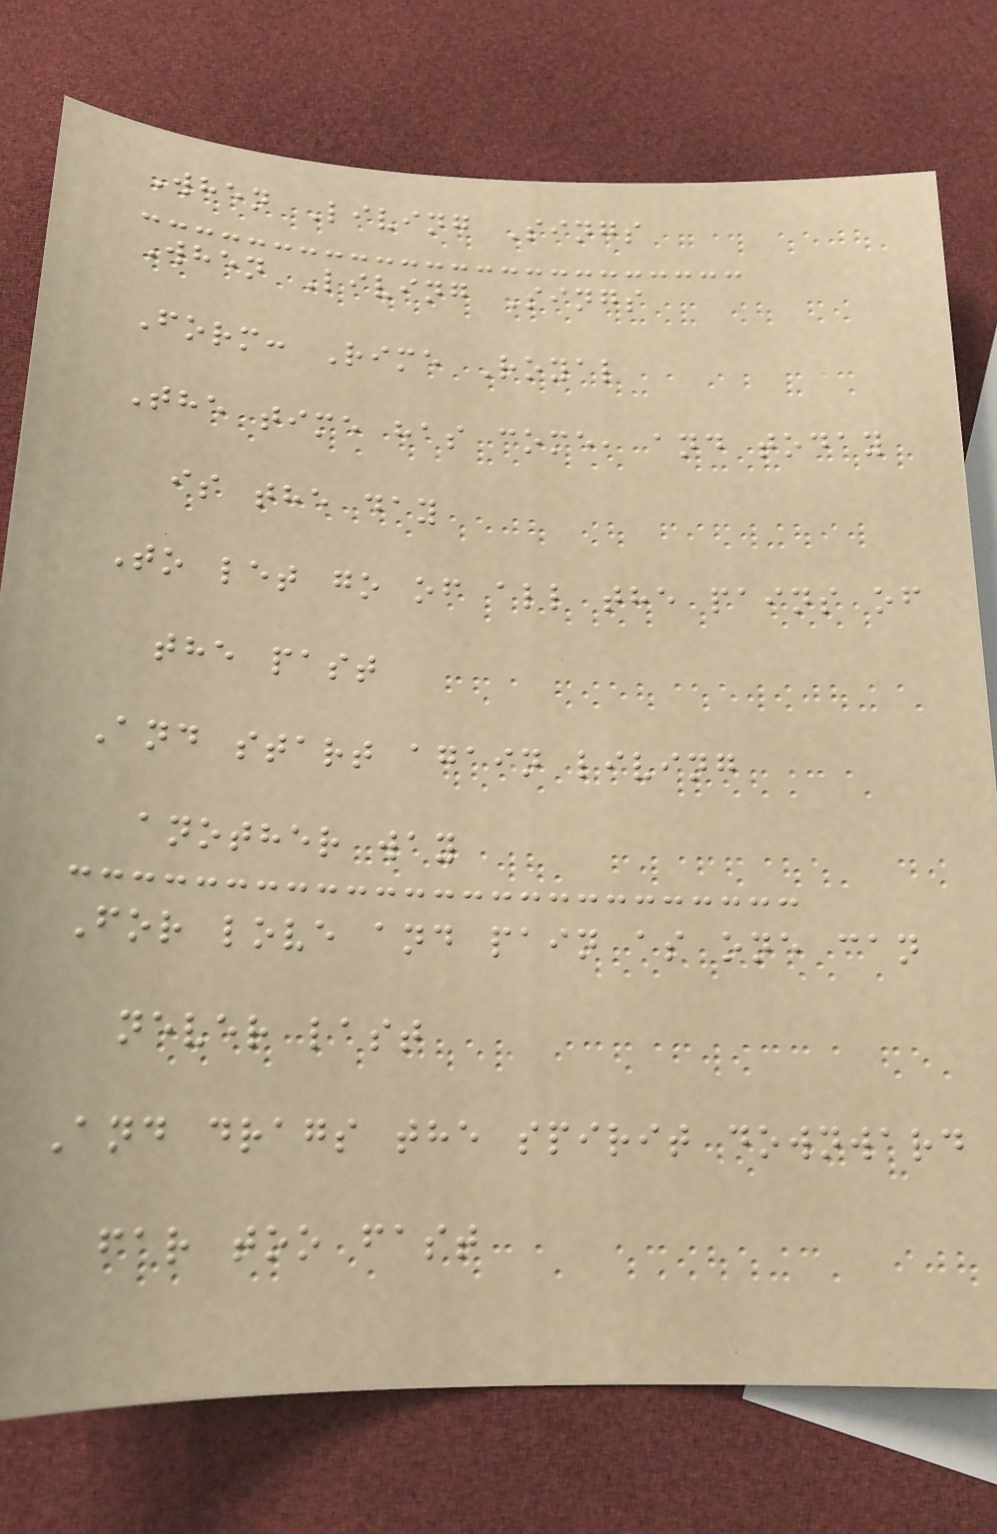When Living Sings
When Living Sings
Form: Rime Royal
The time has come, and today
is the day
To let go of all the pains of
the past
And start again living
another way
For love and pain as one can
never last
And drags the spirit downward
far too fast
